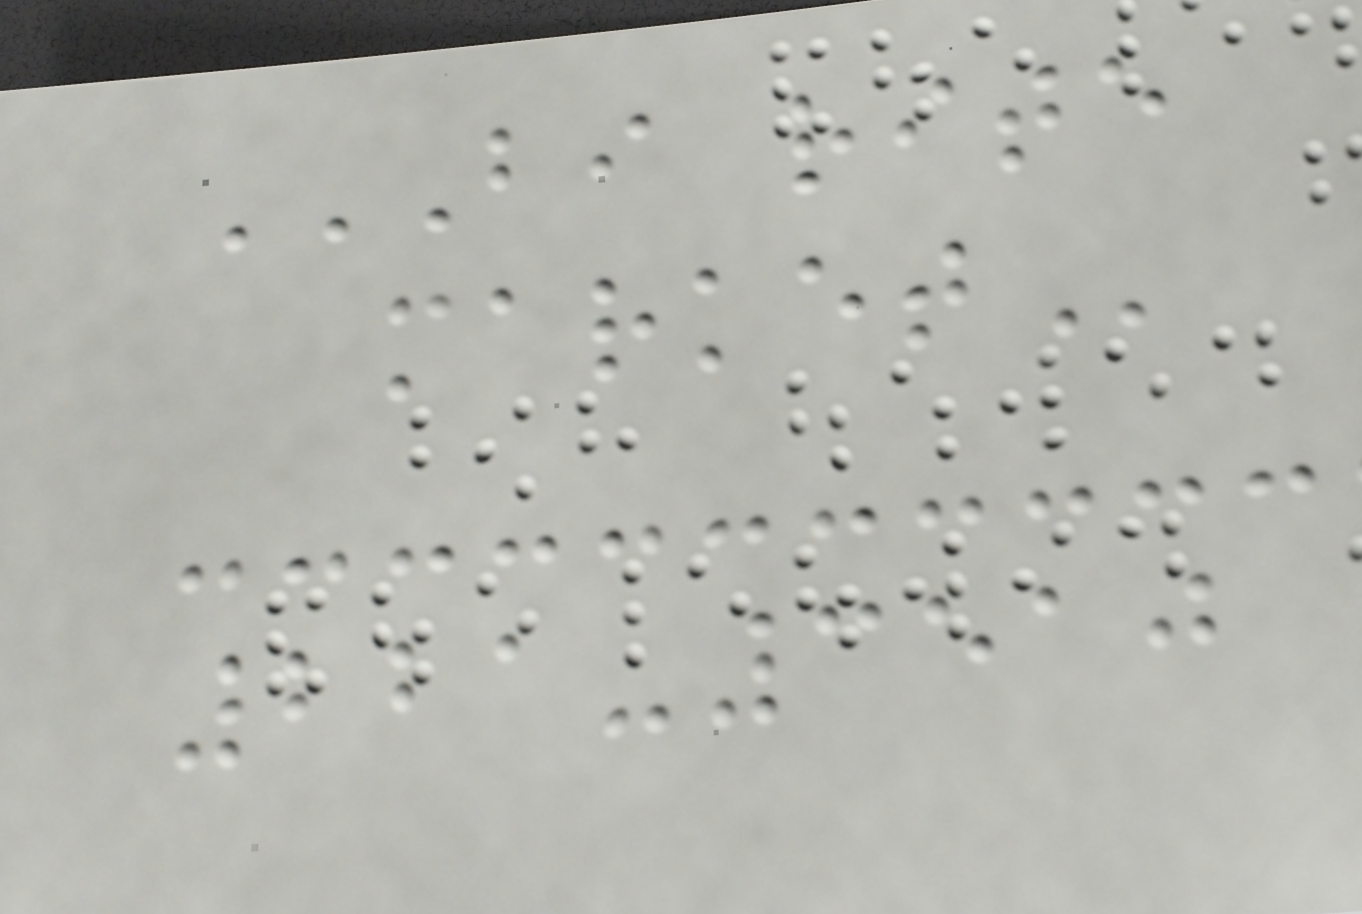BI RITE
MARKET
221-3510
